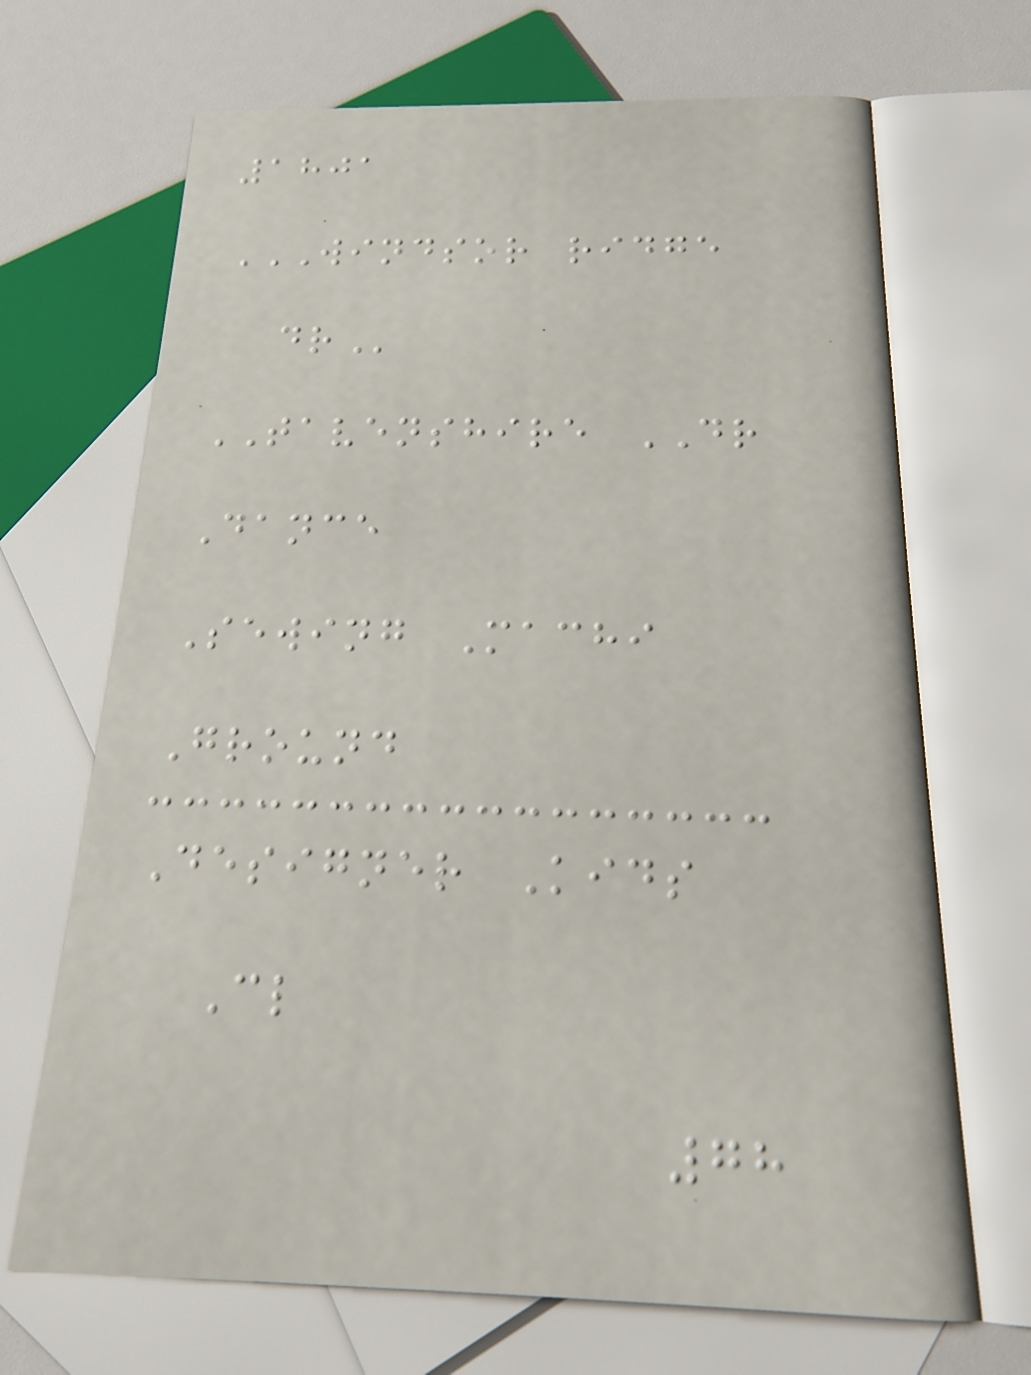1801
WINDSOR RIDGE
DR
TAVENSHIRE DR
Dance
Sewing Machi
Ground
Designer Kids
Cl
78
